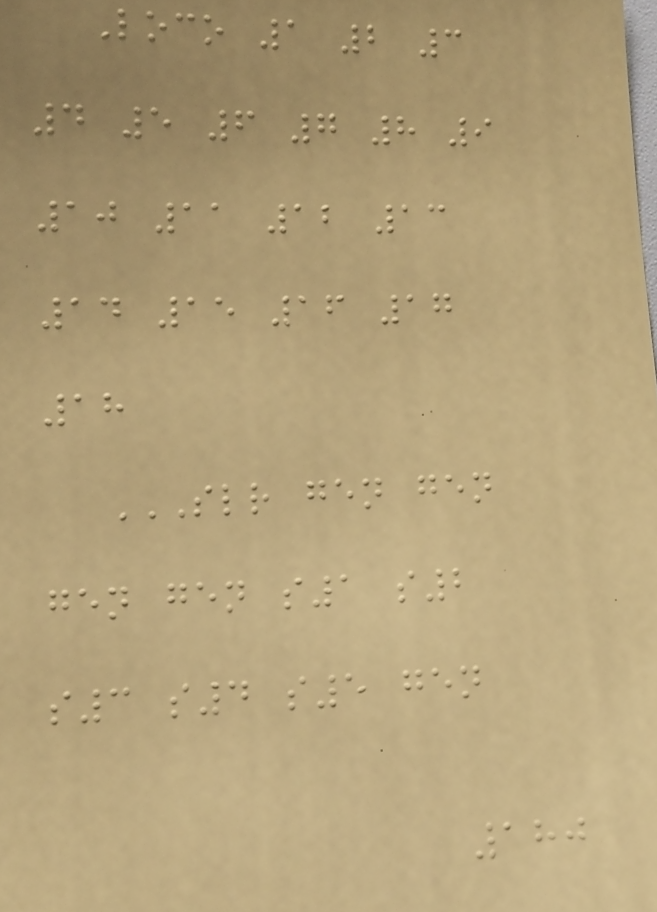Loco 1 2 3
4 5 6 7 8 9
10 11 12 13
14 15 16 17
18
SLR GEN GEN
GEN GEN S1 S2
S3 S4 S5 GEN
180
